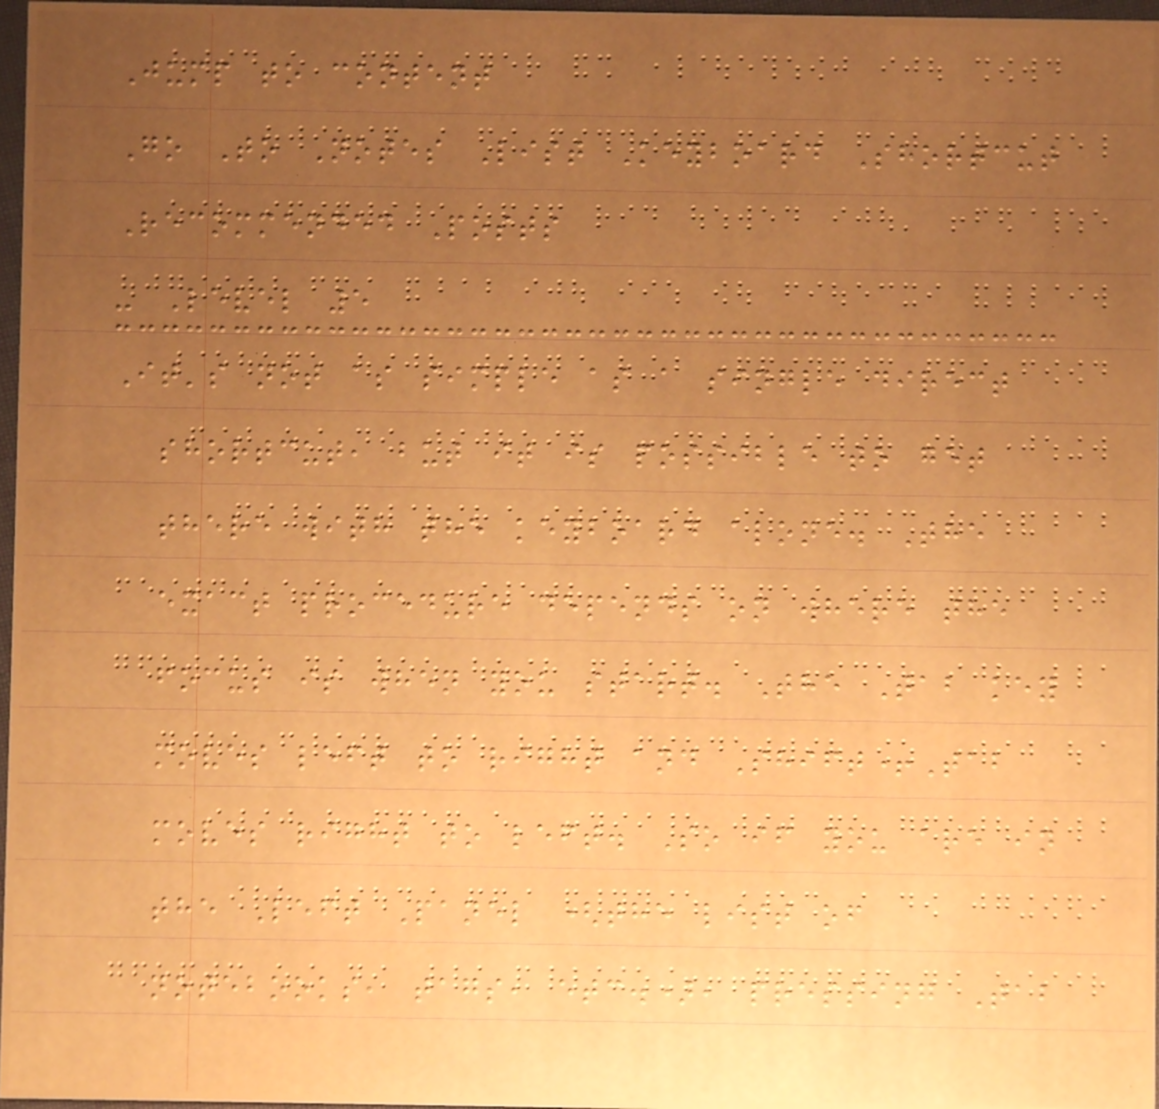Jump to content
Go To Notes List Keyboard Shortcut
Recommended Posts
- Level 5
It's not as simple as a single direct
shortcut, but it is possible to get
there with the keyboard alone. The
exact procedure depends on where the
focus is when you start. The Tab key
moves left to right and Shift+Tab
moves right to left. So if you are in
the Left Panel (the list of
notebooks, tags, etc.), pressing Tab
